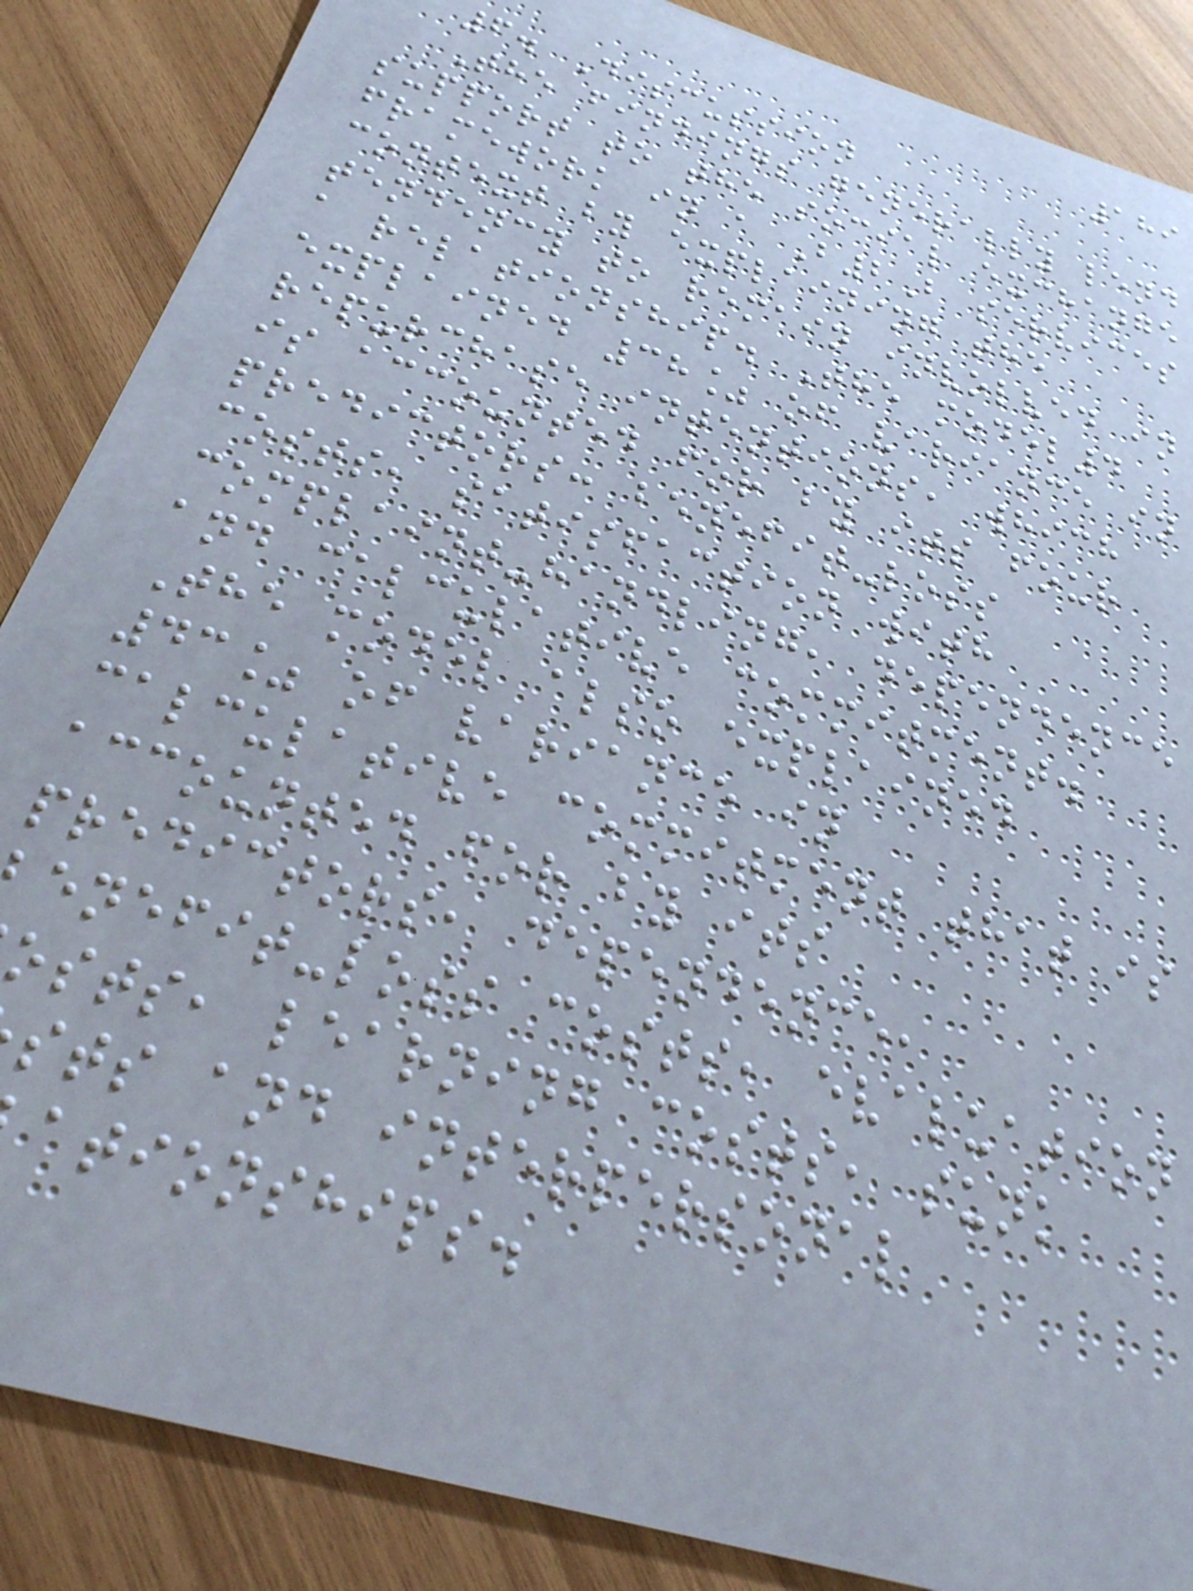189
6. Discussion
The findings generally lend
support to the social exchange
framework in a B2B services
context by explaining the
tendency to remain involved in
a relationship. The model4
explained 38% of variance in
repurchase intentions, which
is accounted for by its four
predictors: benefit-loss
costs, satisfaction with
complaint-handling, dependence
and calculative commitment.
The model also explained
43% of variance in
calculative commitment that is
accounted for by its
predictors, dependence,
enefit-loss costs, evaluation
osts, learning costs, sunk
sts and interpersonal
ationships.
